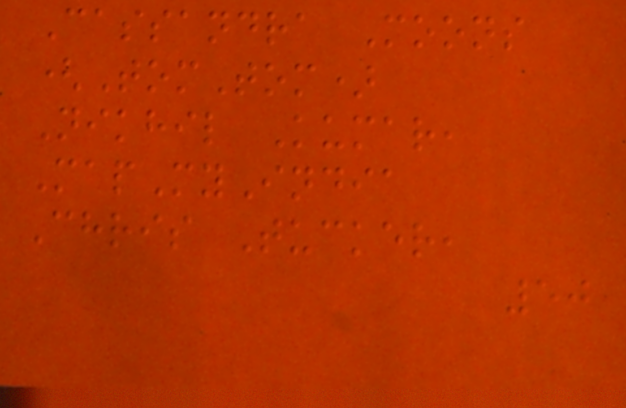Cassandra Moons
(TomTom)
Nikhil Kumar,
MapMyIndia
Chris Tucker,
50
